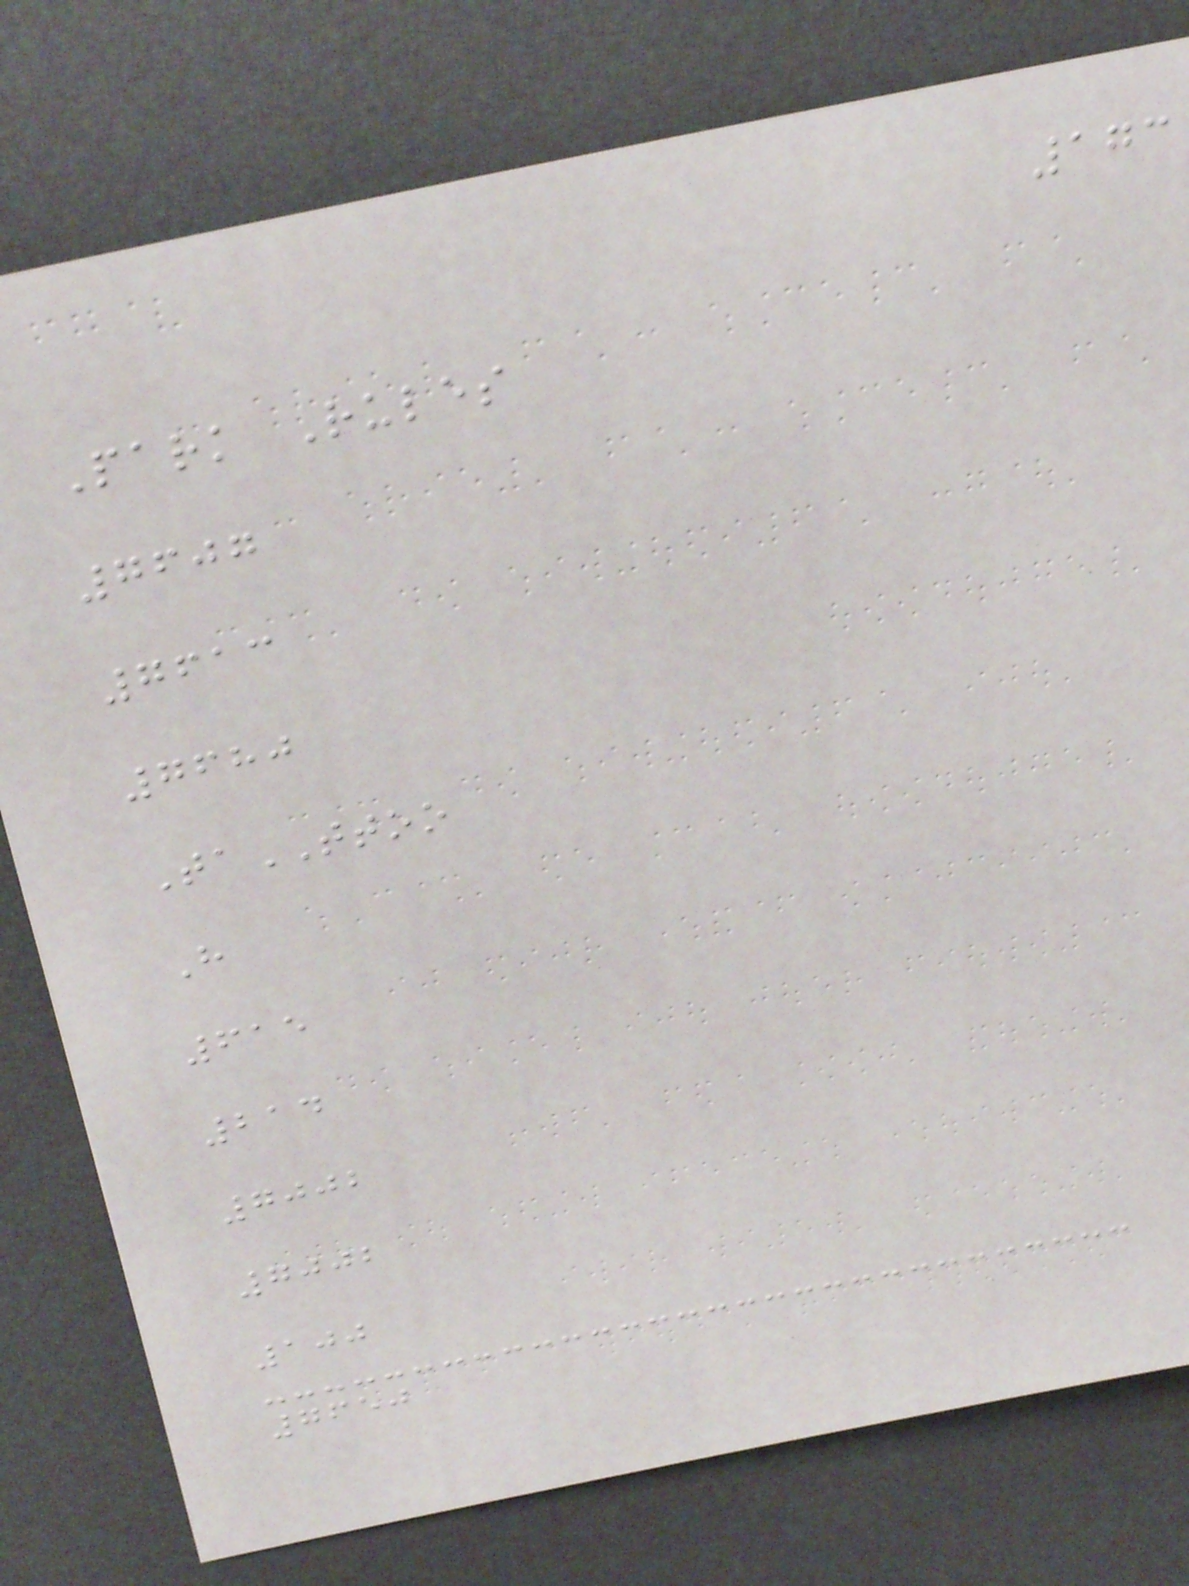173
Park Rules
7607
7613
7680
TaTTOO
H
615
214
7002
7002
100
7650
